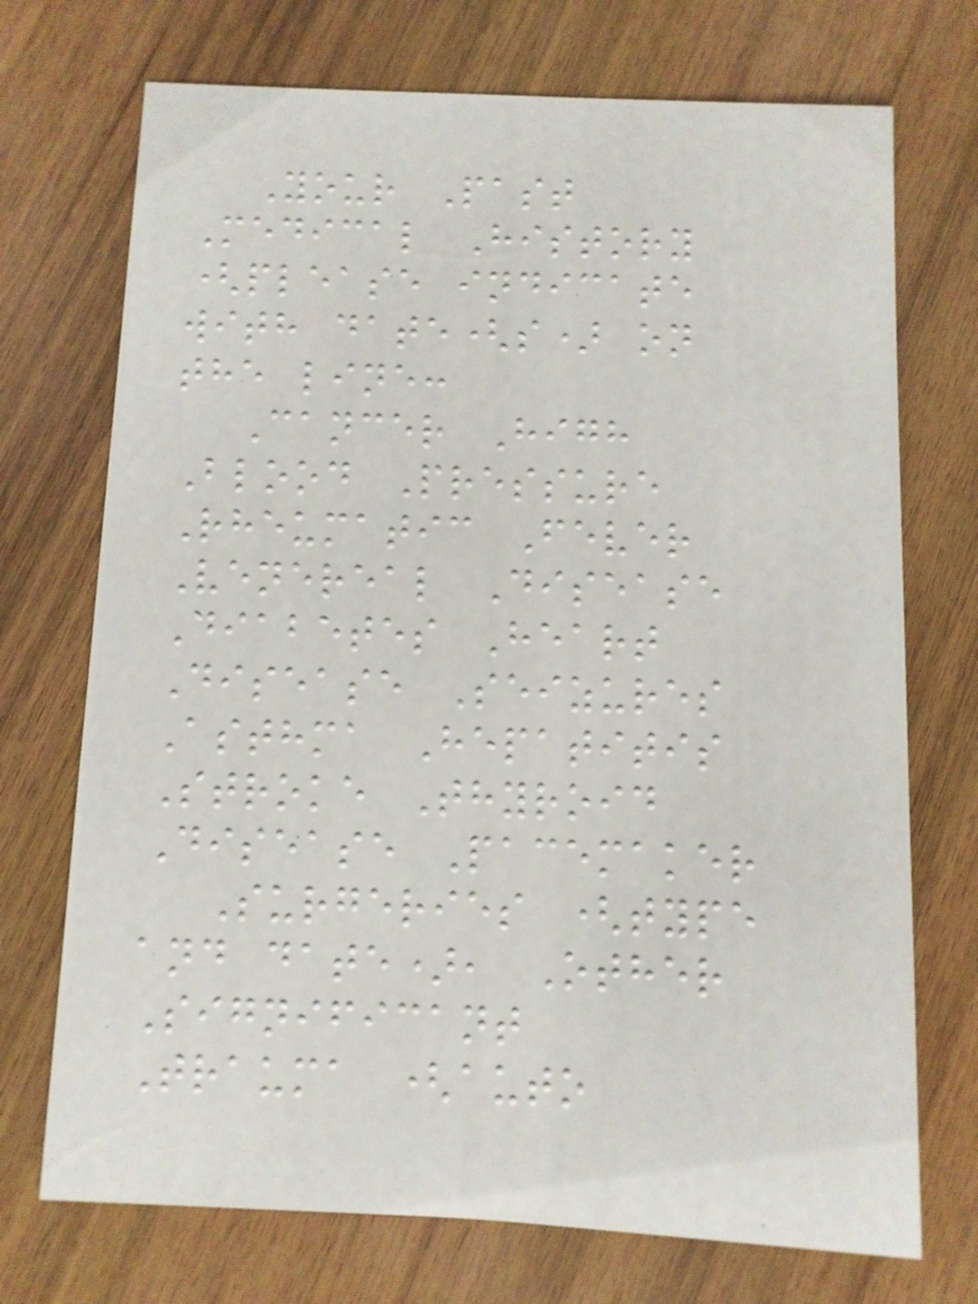Your Past
Medical History
(please indicate
with date(s) on
the line:
Cancer High
Blood Pressure
Rheumatic Fever
Venereal Disease
Diabetes Heart
Disease Seizures
Asthma Hepatitis
Stroke Thyroid
Disease Pacemaker
Surgeries (type
and date), Other
Significant
Trauma (auto
